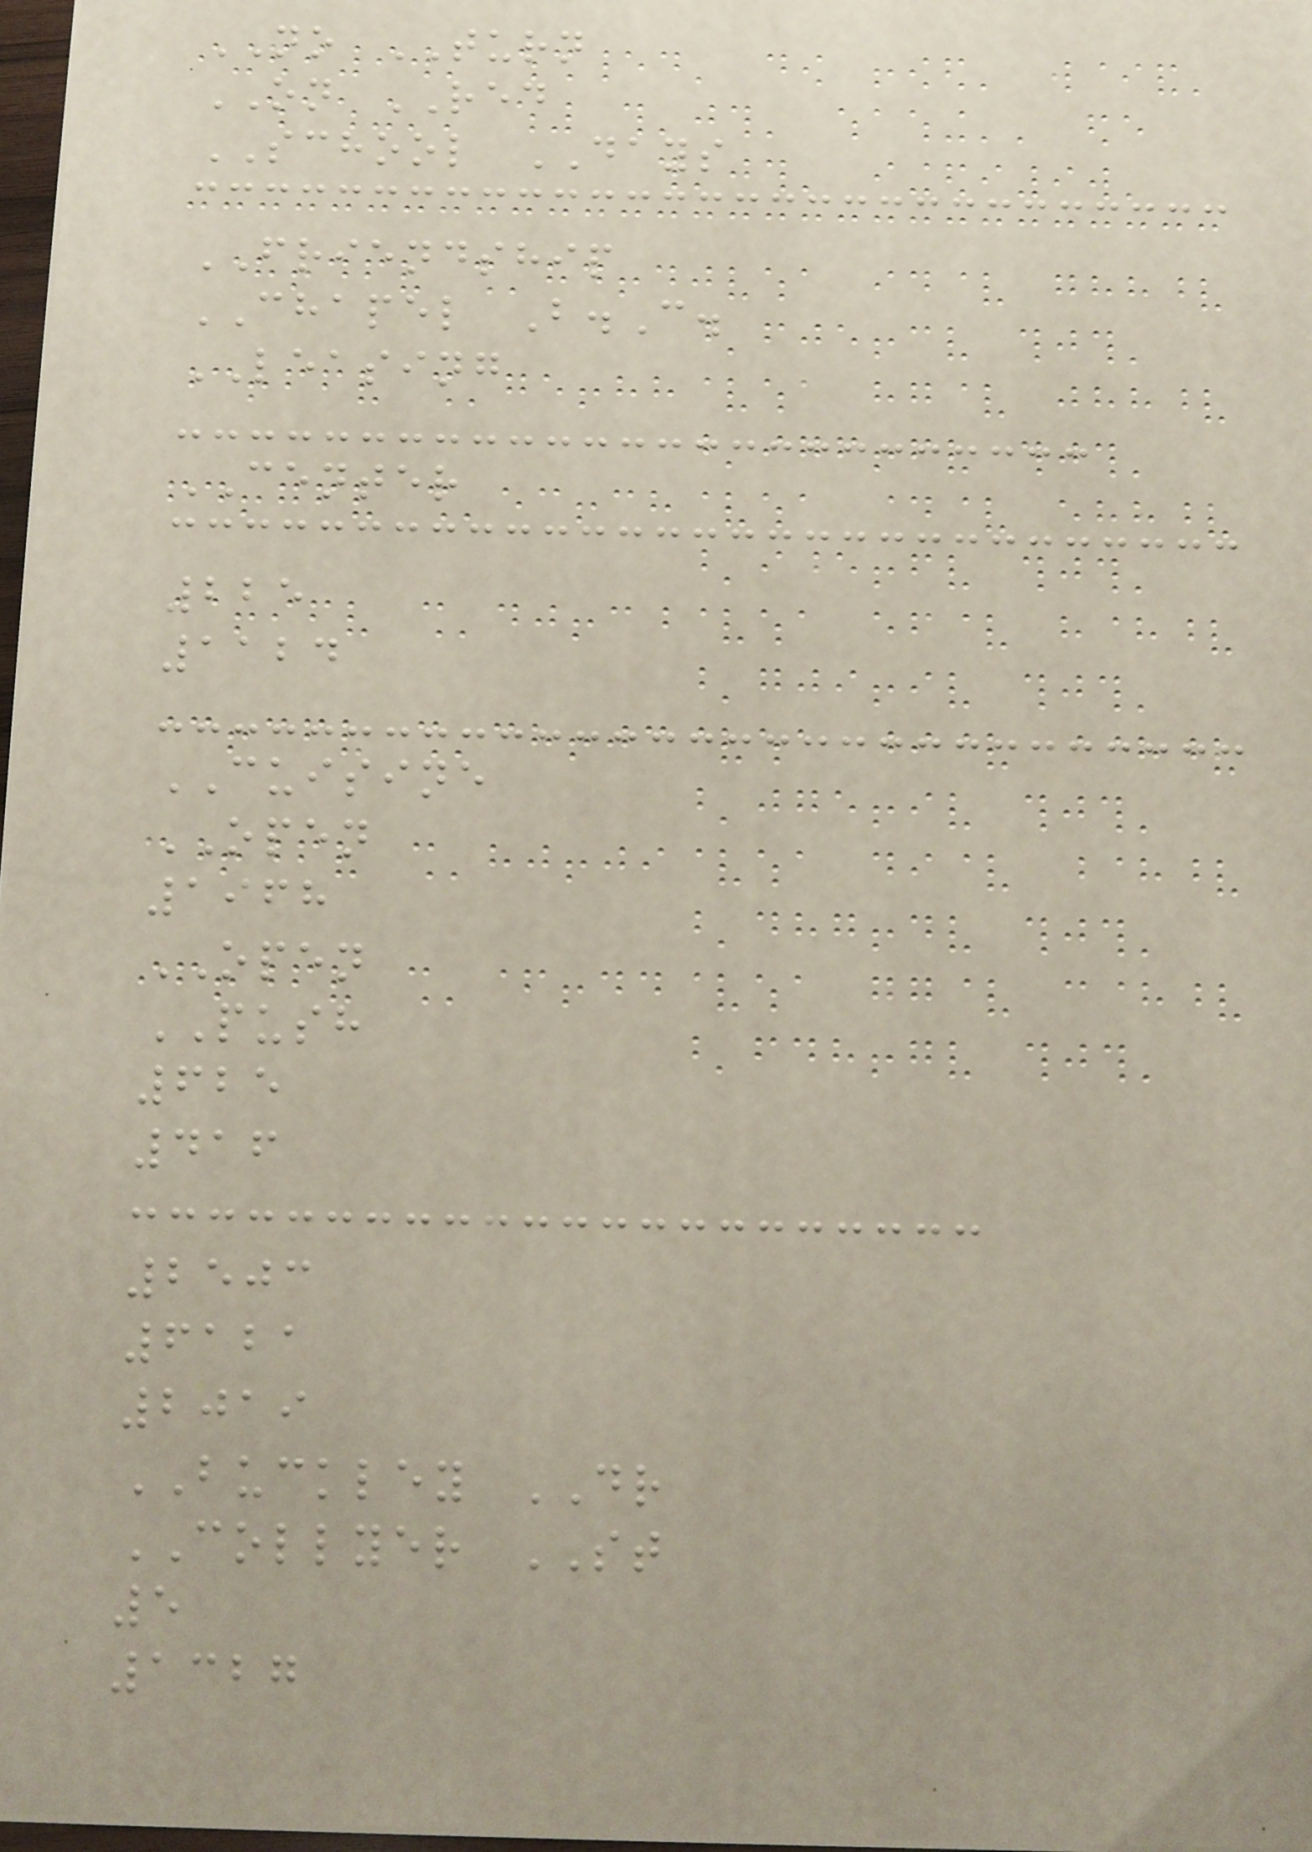NO TURN
ON RED
SCHOOL DAYS
FRIENDSHIP
CHAPEL B.C.
LEASING
CENTER
225
1124
CUISINE
OPEN
1968
OPEN
PUSH
625
416
2503
6121
2019
BUCKLEY DR
COLLYER ST
5
1327
